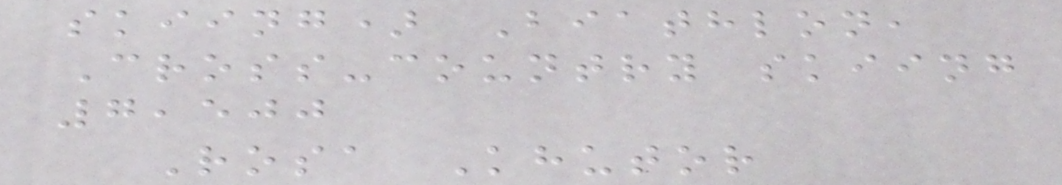skiing) Biathlon,
Cross-country skiing
7,500
Rosa Khutor
